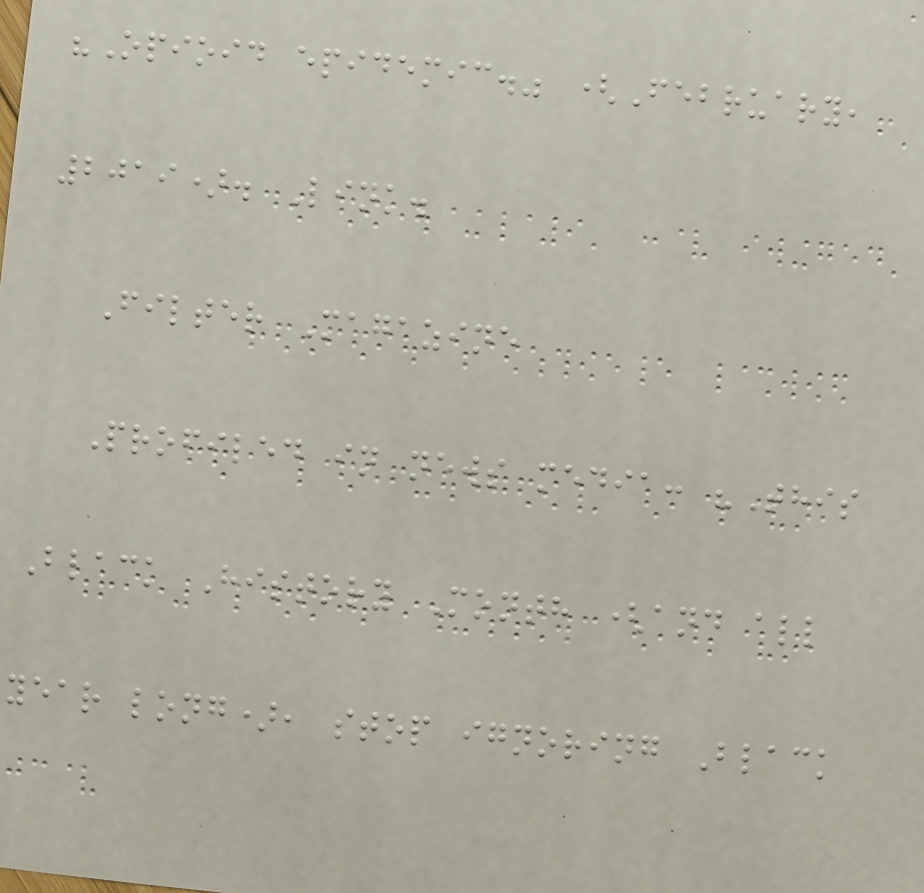"Opioid epidemic." (February,
2019). Link.
Filter Magazine
Profiled in news media: "This
Black History Month (and all
year long), stop ignoring Black
